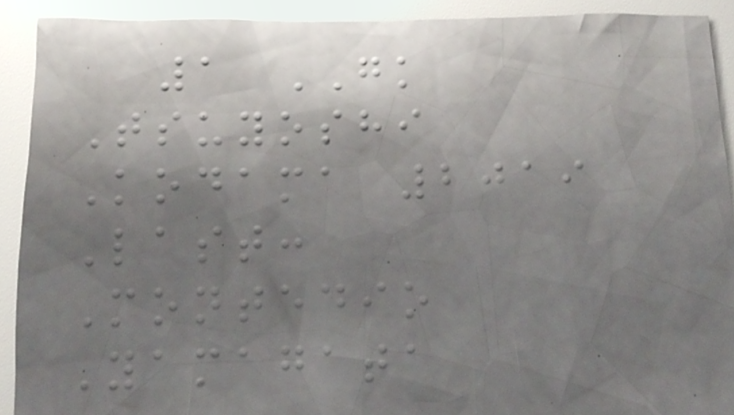1 GK
Tsuyoshi
Kodama 2019
Last:
Montedio
Yamagata
